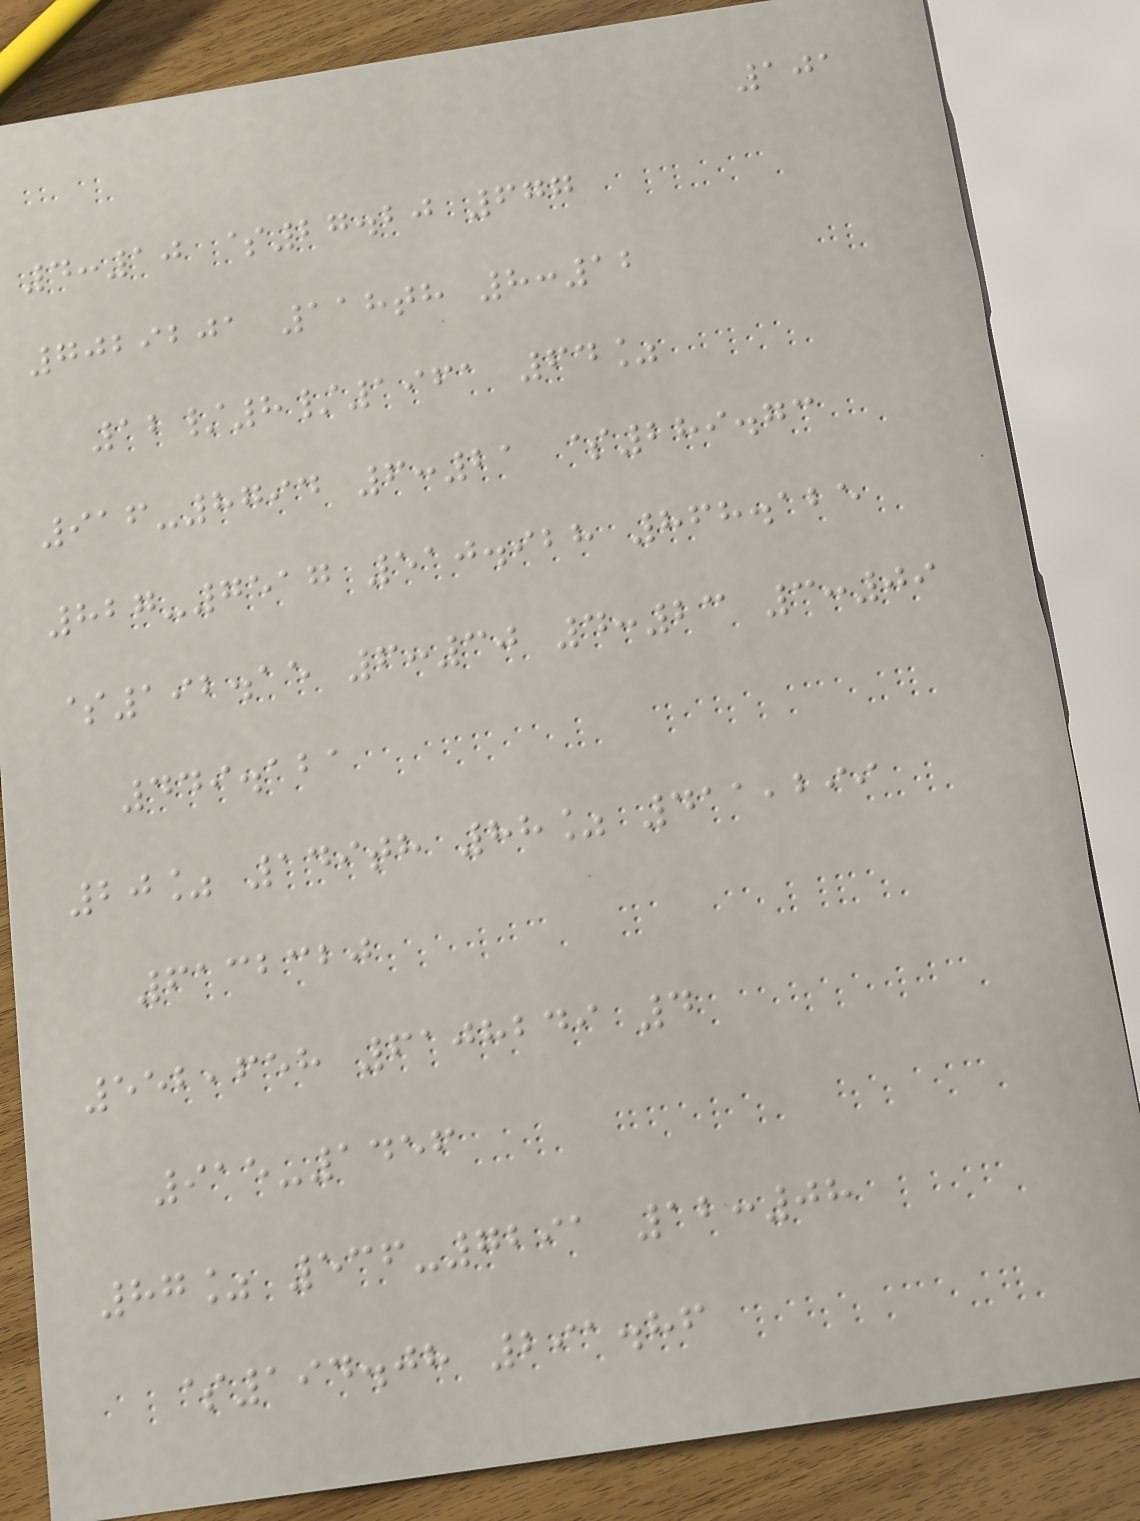101
4:10 $27.20 677
7029201 118th 8:12
12/8/1961 64%
916-8794 6:21 $289.73
827-7517 510.928 868.125
$192.15 6:30 4:23 3:09
449.121
20% 149th 88% 411,299
6132320
552,658 6108249 4
915-1456
87% 536-7291 12:08
$194.08 291.86
